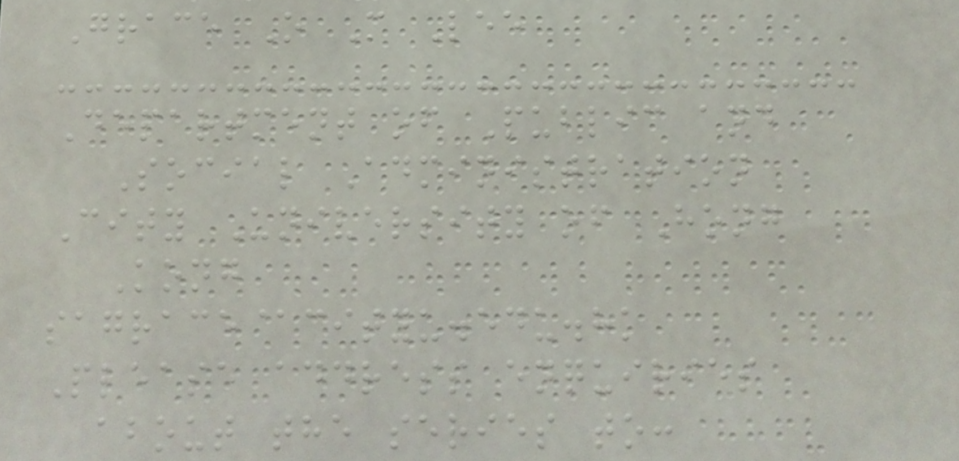Grace O M Lee
Department of Public and
Social Administration
City University of Hong
Kong
sagrace@cityu.edu.hk
Please address enquiries
about the series to:
